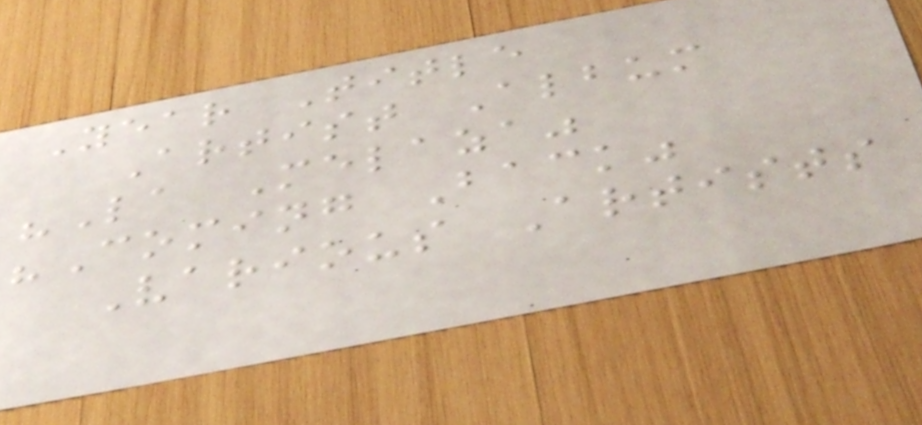Year Title
Artist Album
"La Melaza"
"Coming Back"
Various Artists
